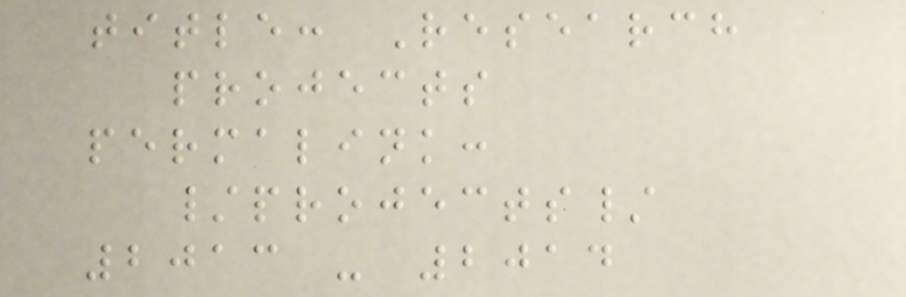title: Research
projects
permalink:
/projects/
2013 - 2014
